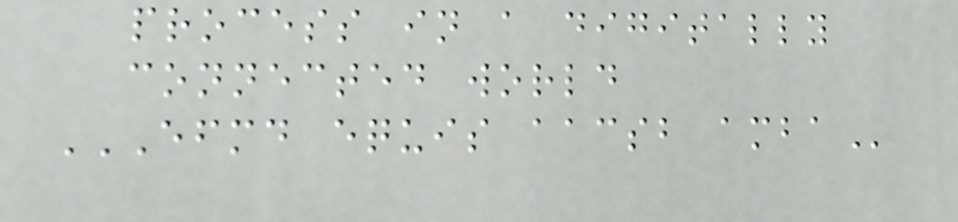process in a digitally
connected world
EFMD EQUIS AACSB AMBA
